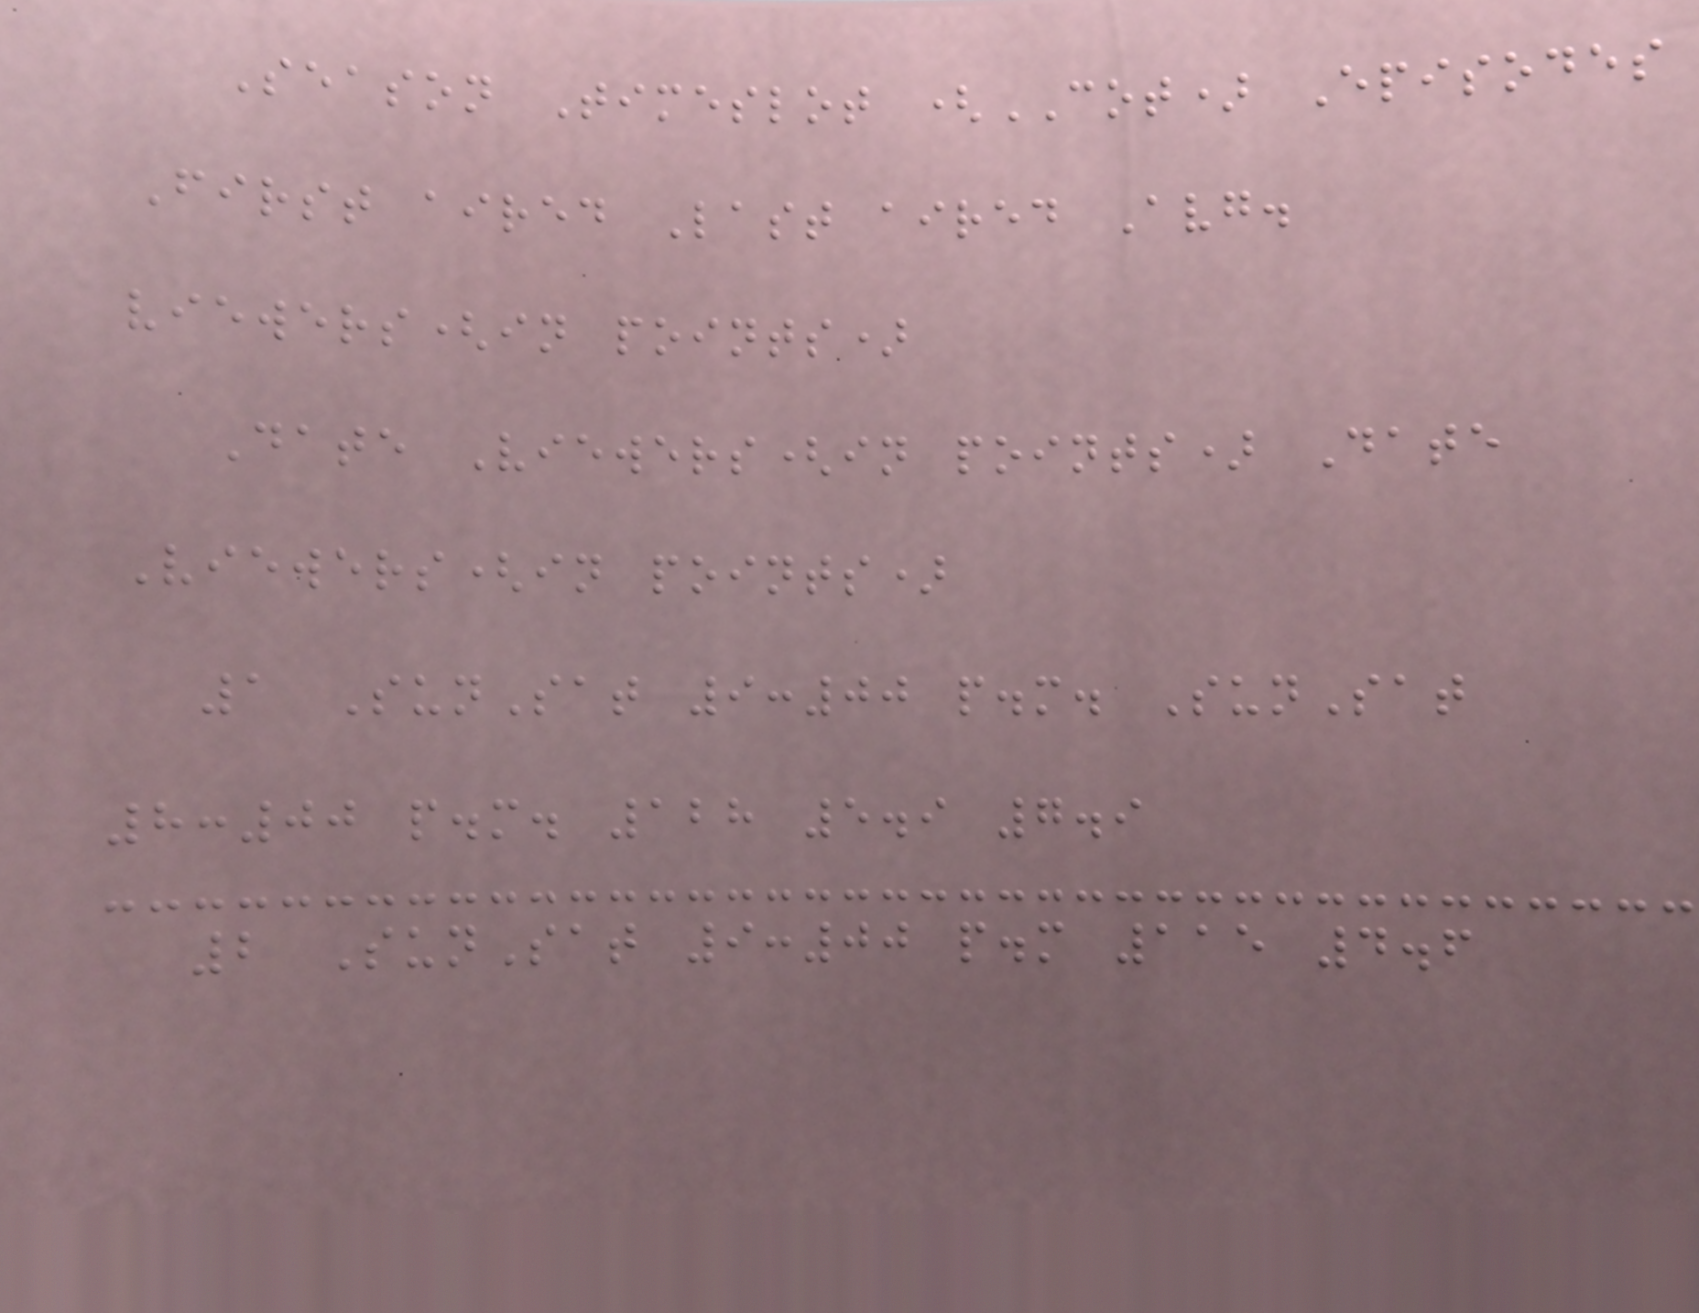Season Timeslot (COT) Episodes
First aired Last aired Avg.
viewers(in points)
Date Viewers(in points) Date
Viewers(in points)
1 SunSat 9:00 p.m. SunSat
8:00 p.m. 128 5.9 7.9
2 SunSat 9:00 p.m 115 4.6
